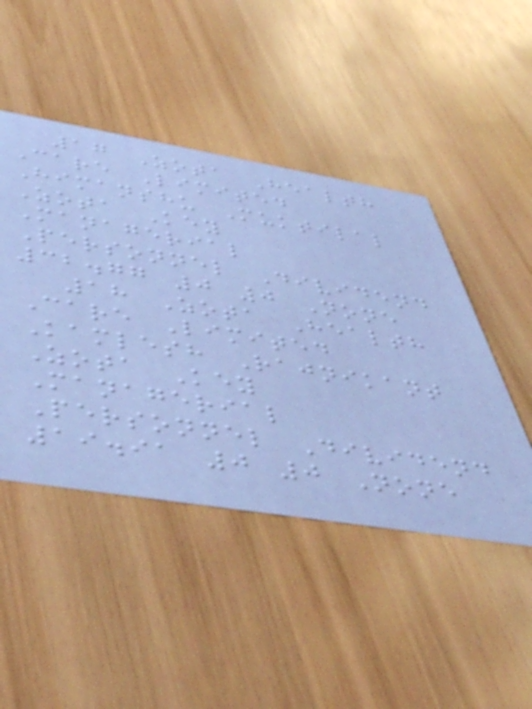17 Zota Health
Care Limited
Himanshu Muktilal
Zota Key
Managerial
Personnel Dividend
32.77 0 0 None
18 Zota Health
Care Limited
Kamlesh Rajnikant
Zota Key
Managerial
Personnel Dividend
19.91 0 0 None
